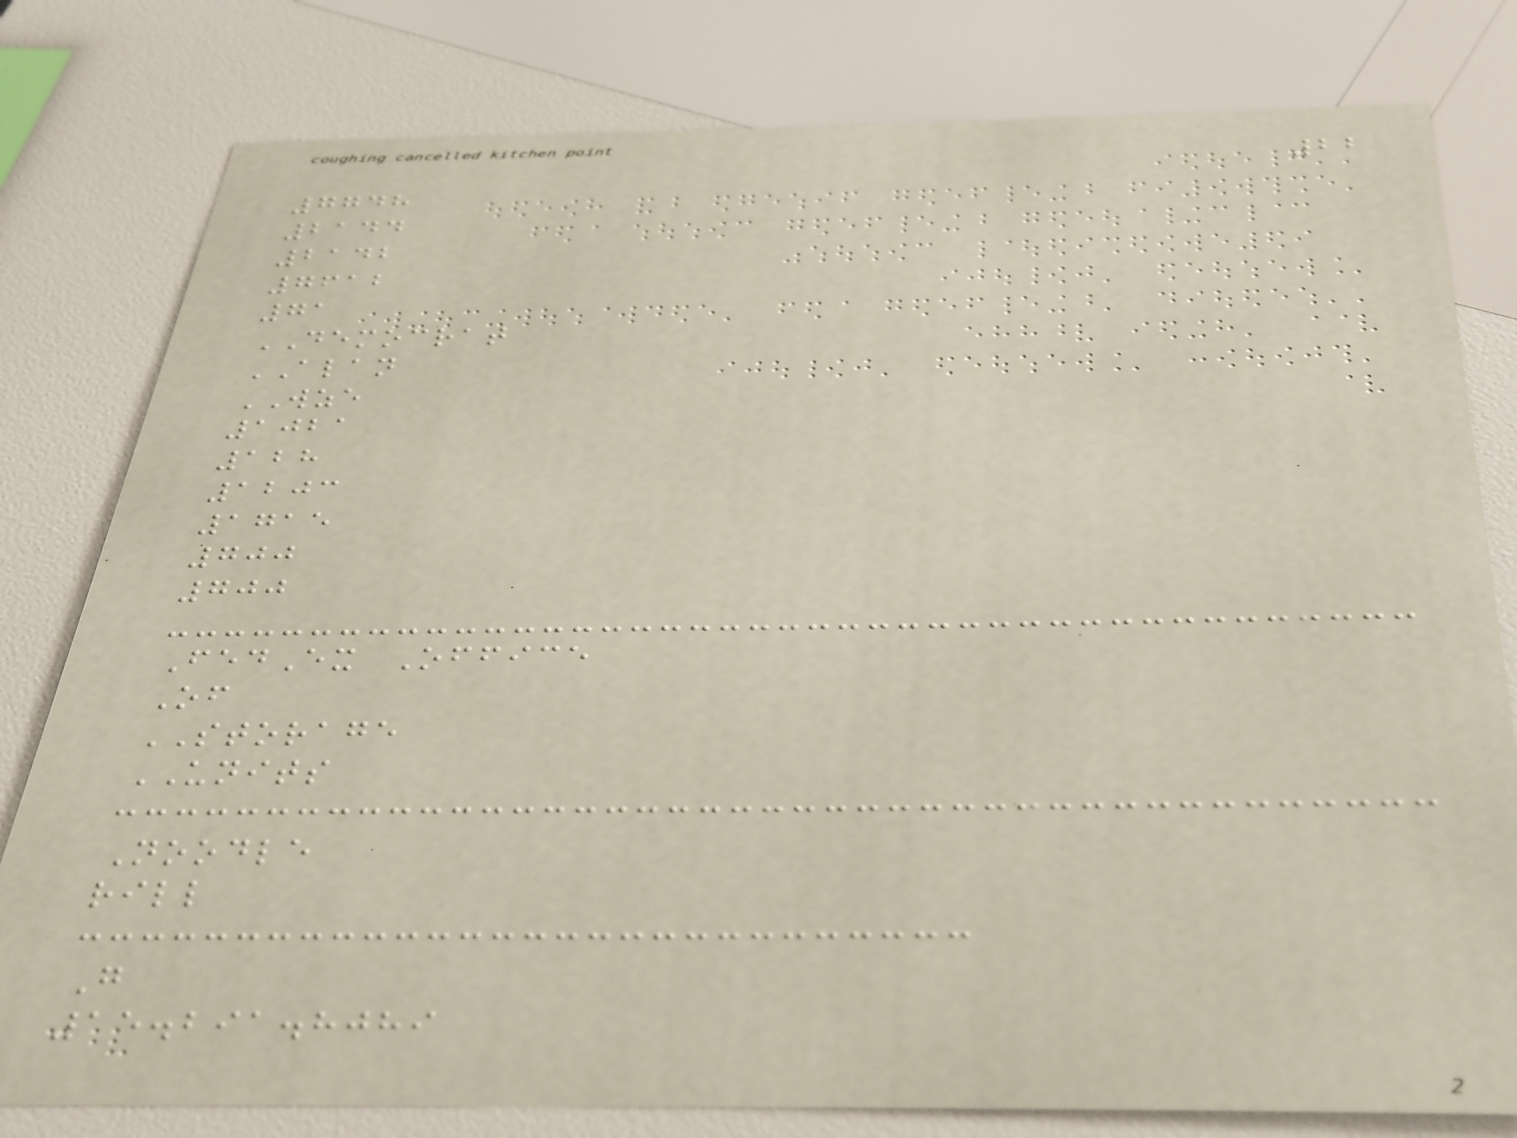22
7748
2144
2142
7612
71
DEMOCRAT
ALAN
WZE
1021
128
1203
1715
700
700
FedEx Office
Of
STORAGE
UNITS
Noodle
rill
G
15.291.8089
